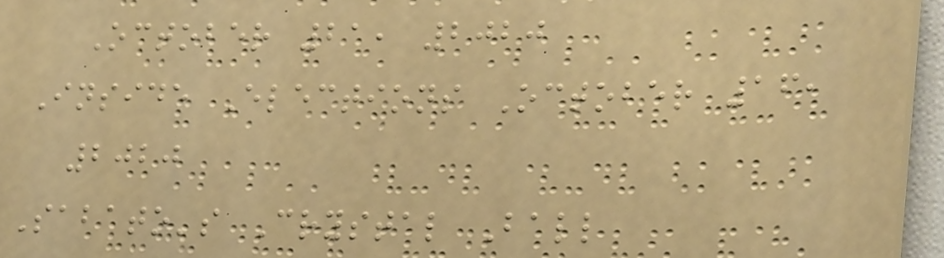October 21, 2020
Inside Elections October 16,
2020
Sabato's Crystal Ball
